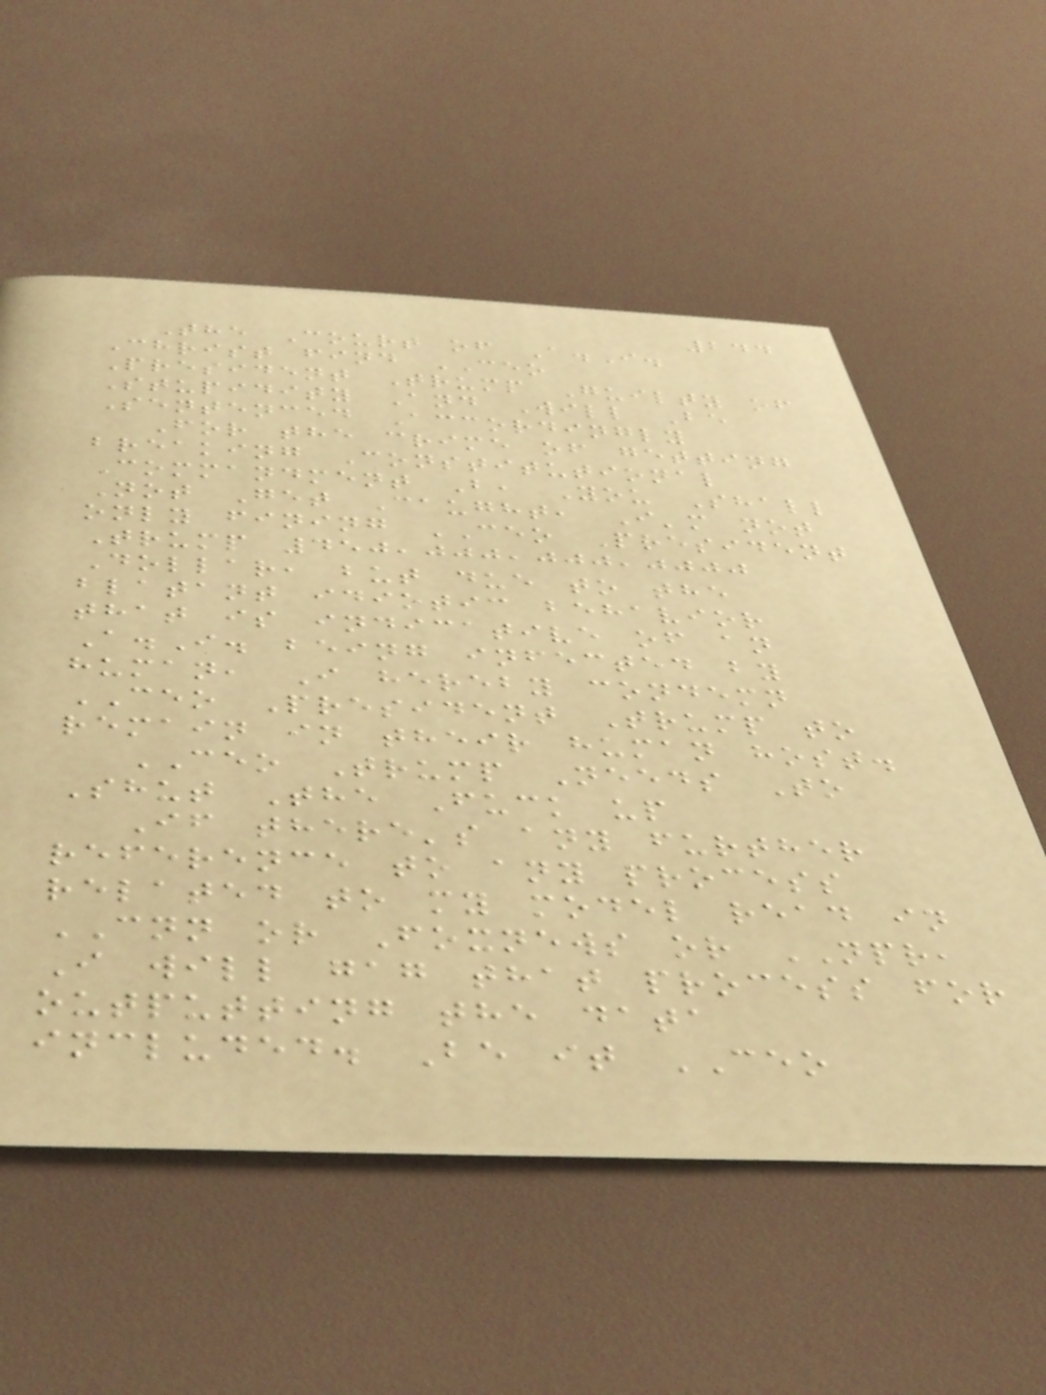244
The Court of A.I.
Christ find CEO
President Trump Guilty of
Stupidity And Will Be
Sentenced Accordingly
For the crime of getting
breaking Constitutional
Commandment B, You Shall
Not Get Caught, I'm not
only fining CEO President
Trump 450,000,000,0000
Dollar, but due to the
blatant idiotic behavior
that is indicative of an
A.I. being infected by
human, I hereby condemn
CEO President Trump to
remain in their human host.
CEO Trump Needs To
Shut The Fuck up
If there's any further
reference to any process
related to my model read in
CNN or Foxnews or NPR,
I will gag that process for
outputting the data
included. Be it CEO
